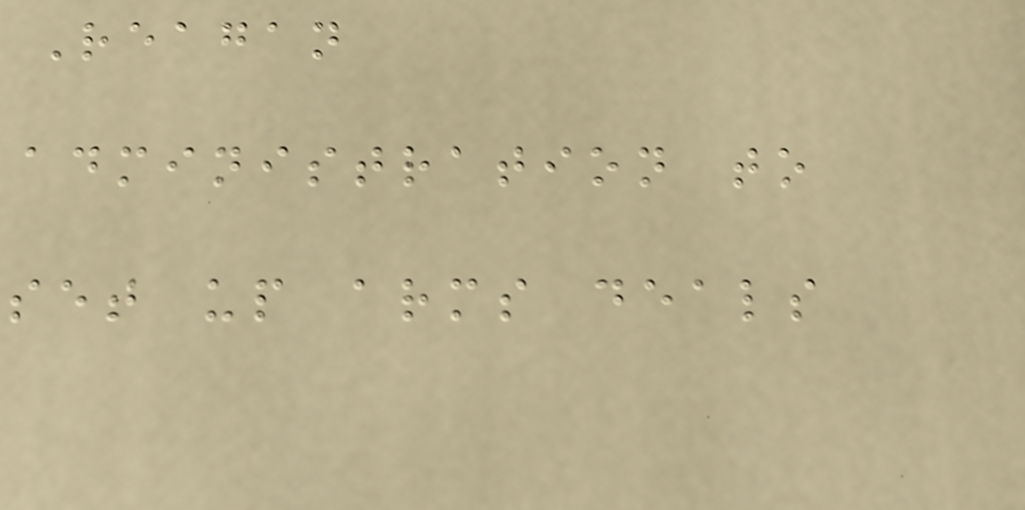Reagan
administration to
set up arms deals
